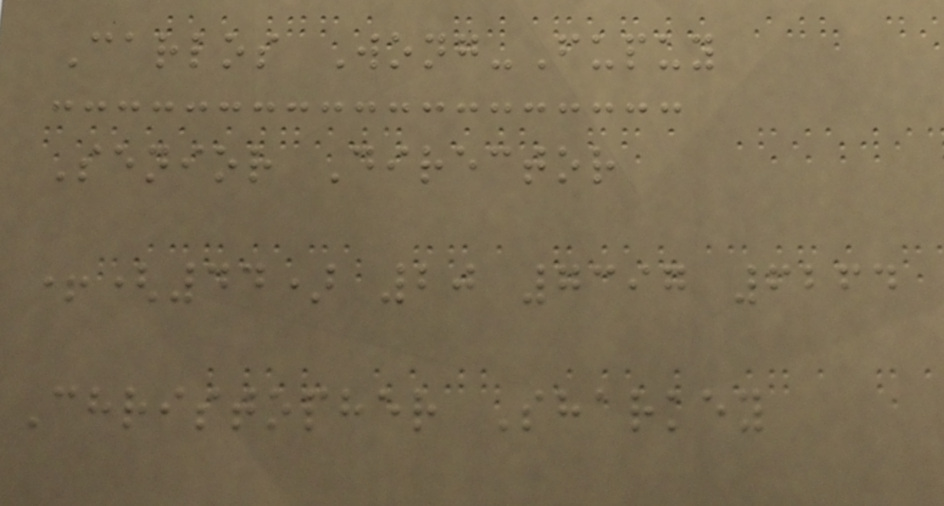Carlos Wong-Fupuy
Senior Director
+(44) 20 7397 6264
Christopher Sharkey
